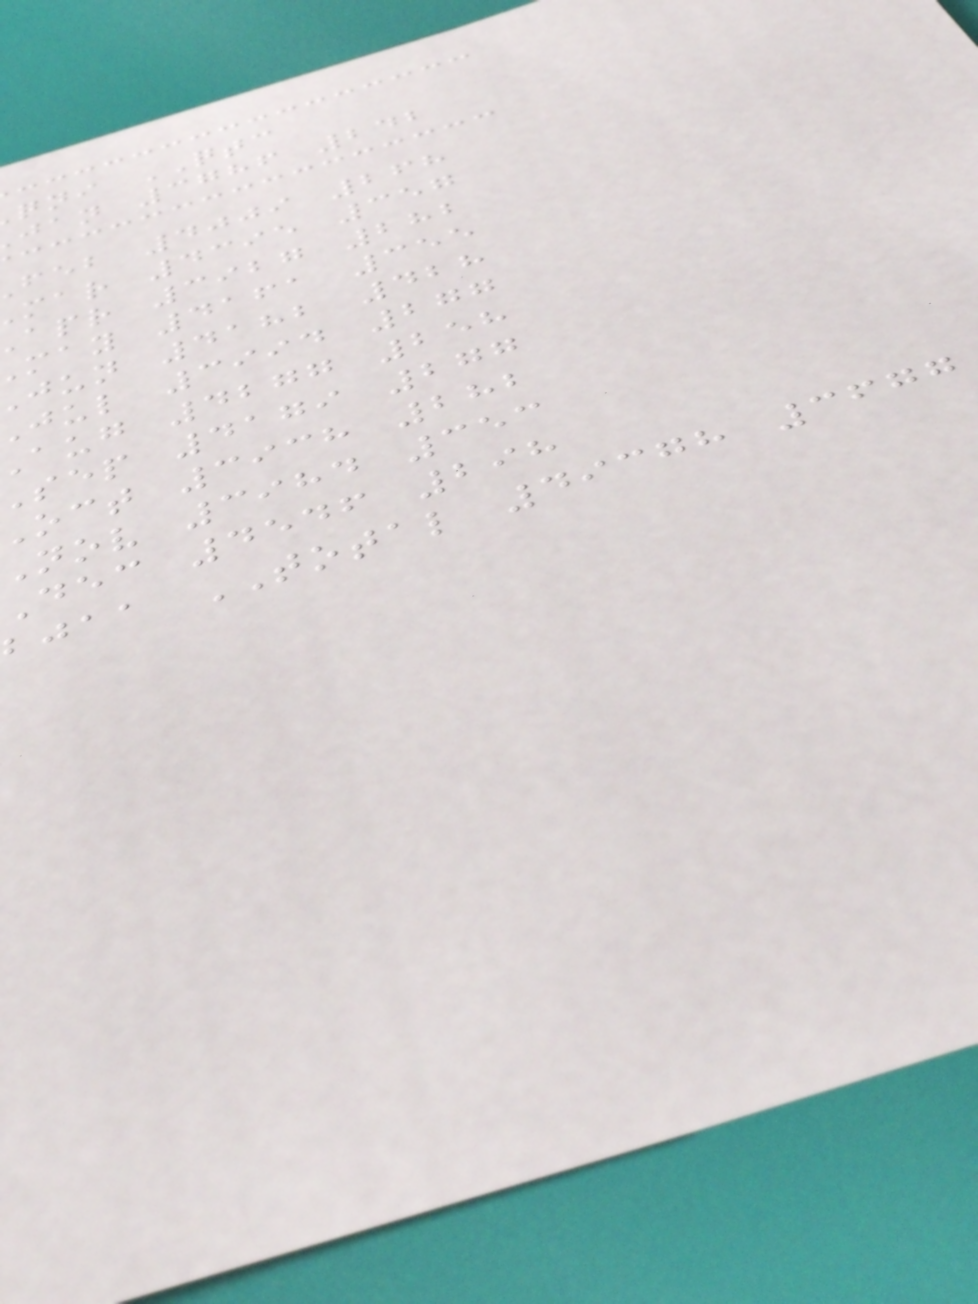qni QTC
jan 3786 242
feb 4009 268
mar 4395 357
apr 3927 282
may 4161 355
jun 4182 428
jul 3994 277
aug 4277 258
sep 4179 277
oct 3938 282
nov 3984 353
dec 4546 298
bjaa TOTAL 49378 3677
